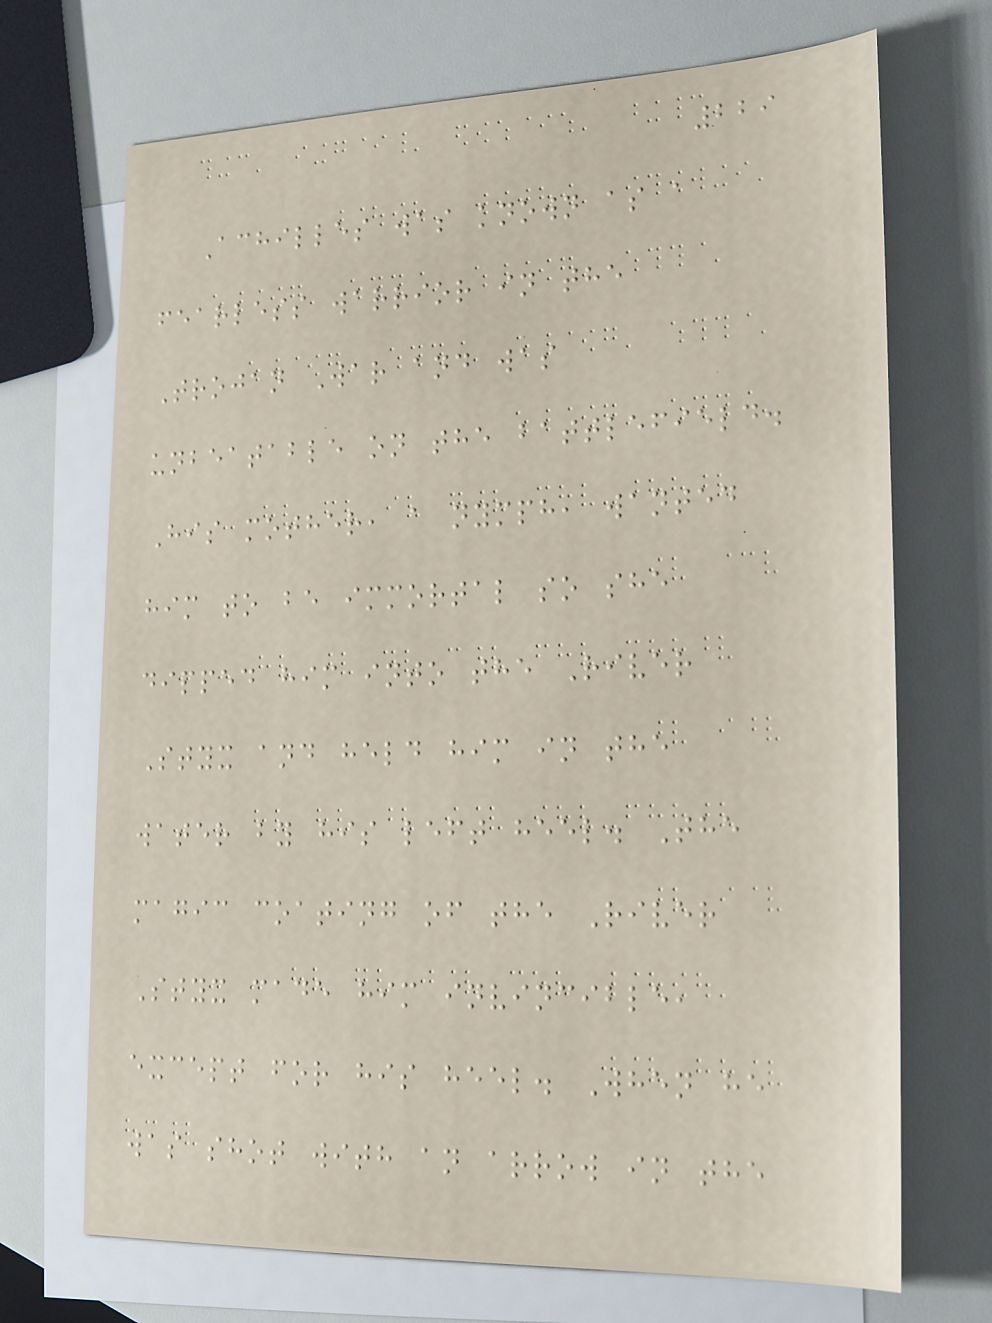229
Achilles was known as a
fearless warrior in the
Trojan War and was
unbeatable on the battlefield.
His mother, a nymph, wanted
him to be immortal so she
dipped him into the River
Styx and held him in the
water by his left heel. The
magic coating of the River
Styx made him invincible,
except for his heel. When he
was shot with an arrow in the
